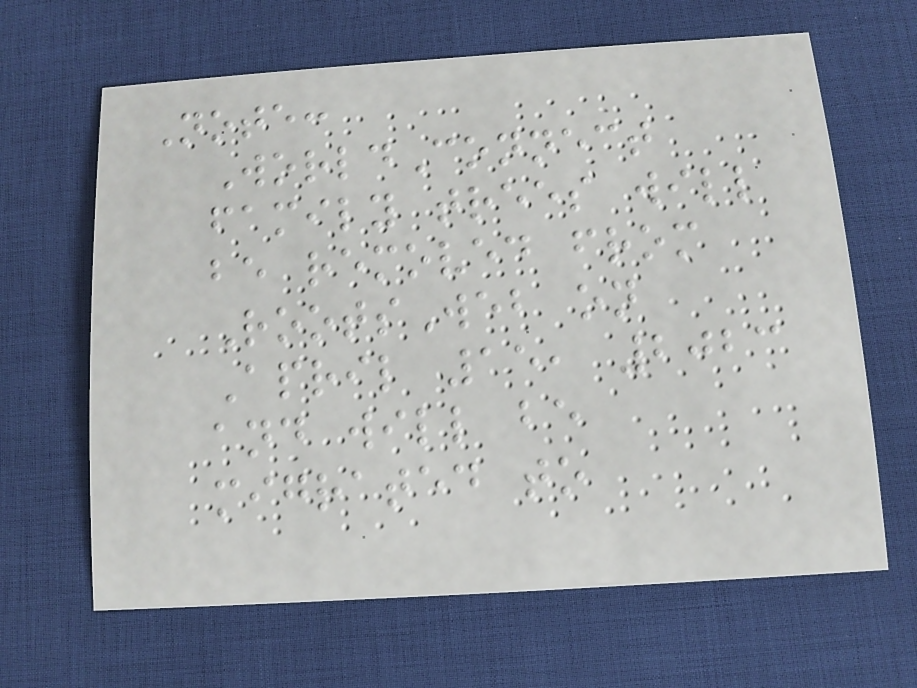Note:
WorldConnect
family trees will
be removed from
RootsWeb on
April 15, 2023
and will be
migrated to
